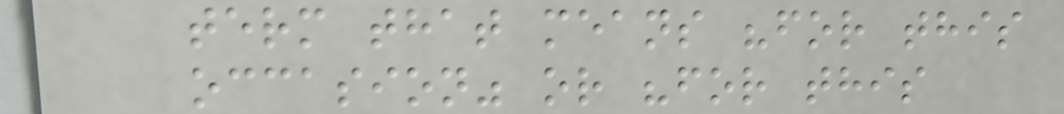term that means "for this
occasion" or "for this
